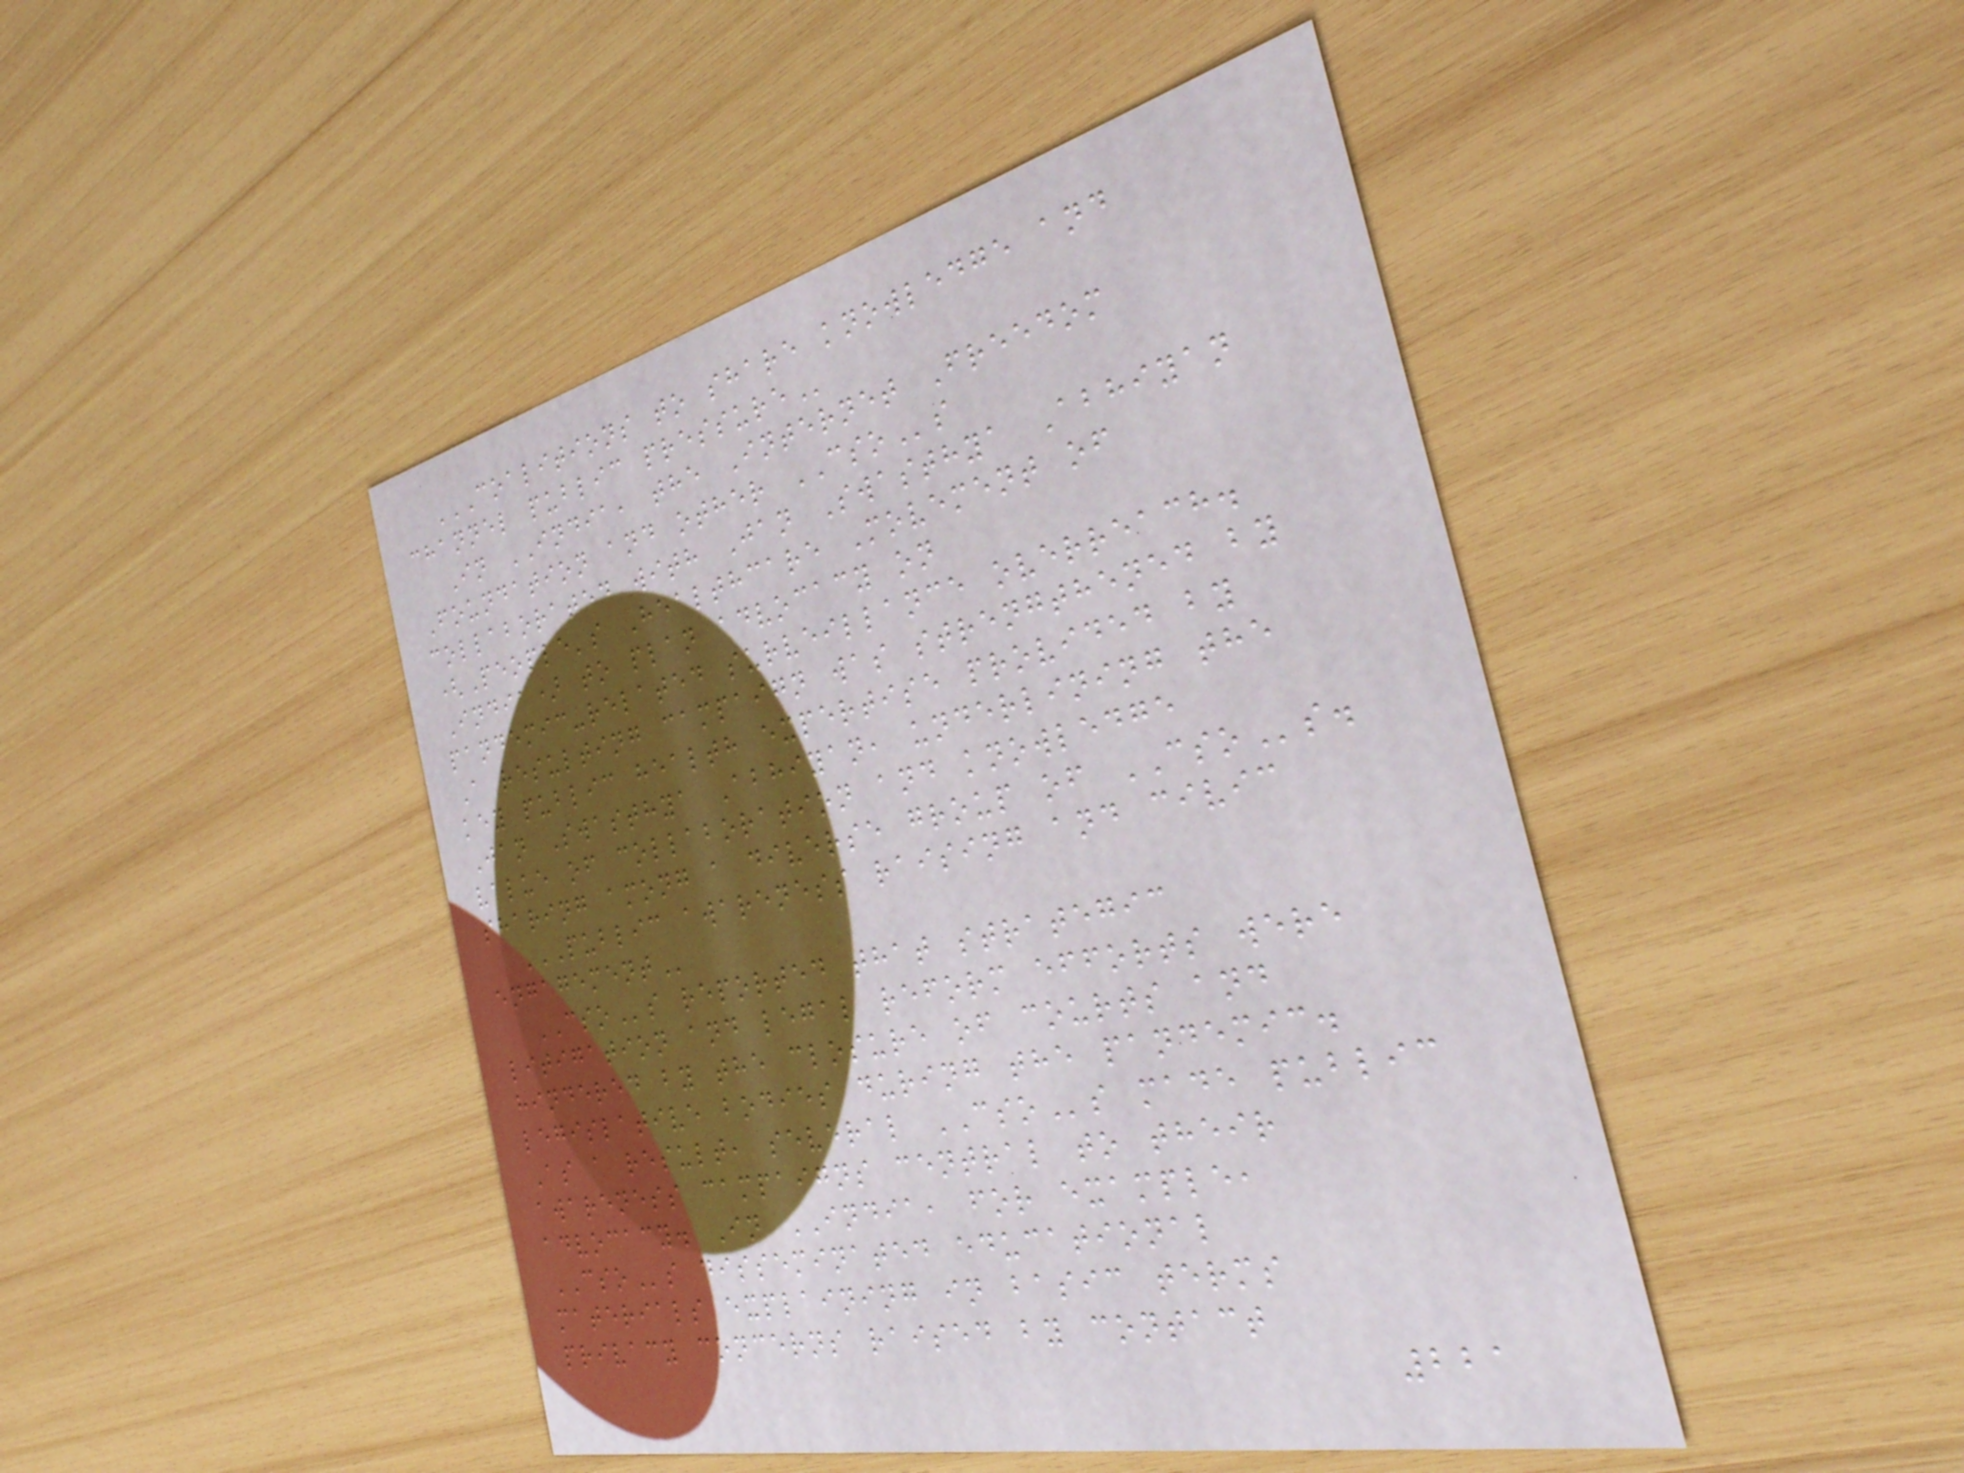COALITIONS TO SHARE KNOWLEDGE AND
CHANNEL PUBLIC PRESSURE
In INDIA, the Internet Freedom
Foundation and other CSOs
collaborated with Jan Swasthya Abhiyan
(People's Healthcare Movement of
India) to plan advocacy on
pandemic-related surveillance overreach.
A resulting campaign was strengthened by
key public health expertise provided by
Jan Swasthya Abhiyan, underlining the
value of collaboration and knowledge
sharing among a diverse group of CSOs.
PUBLIC AWARENESS RAISING AND CIVIC
ENGAGEMENT
CSOs reported that strategic
litigation and legal reform efforts were
hindered by the closure of courts and
legislative bodies during the pandemic.
As a result, several CSOs made public
awareness campaigns central to their
advocacy. In INDIA, for example,
CSOs disseminated educational
materials explaining in basic terms
privacy concerns raised by contact
221
